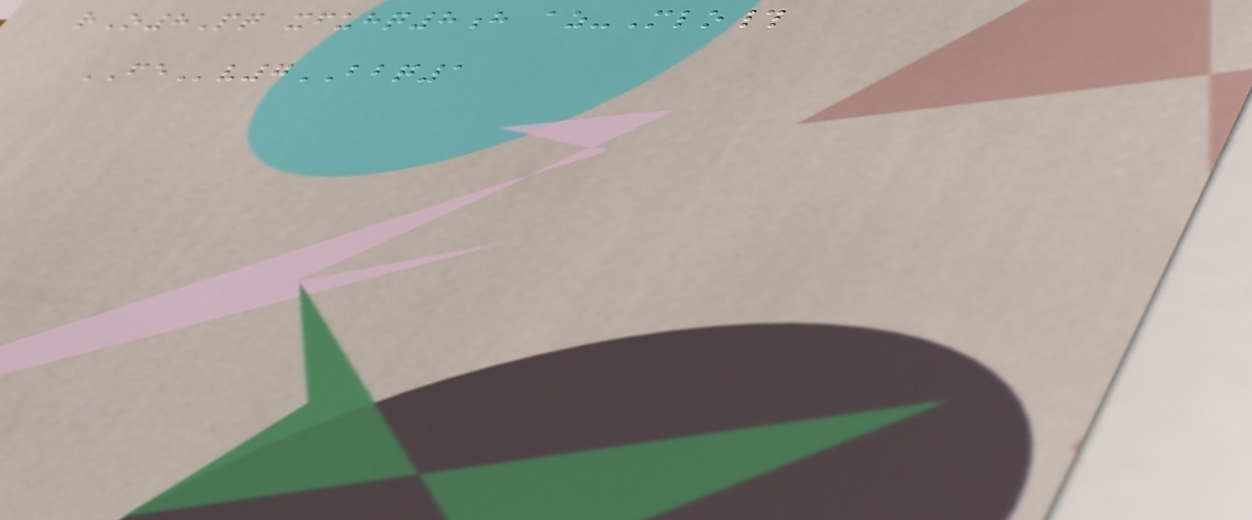rO8Pq xfuhq8h az-Mlo#
FEv7BBQ1
